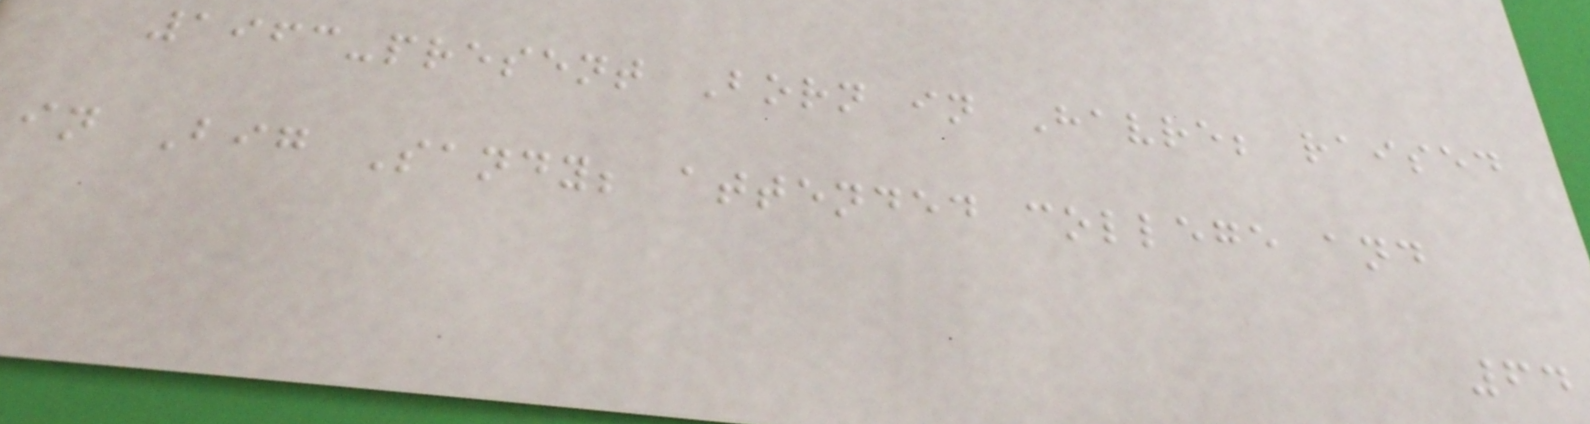1963-present Born in Havre; raised
in Big Sandy; attended college and
64
